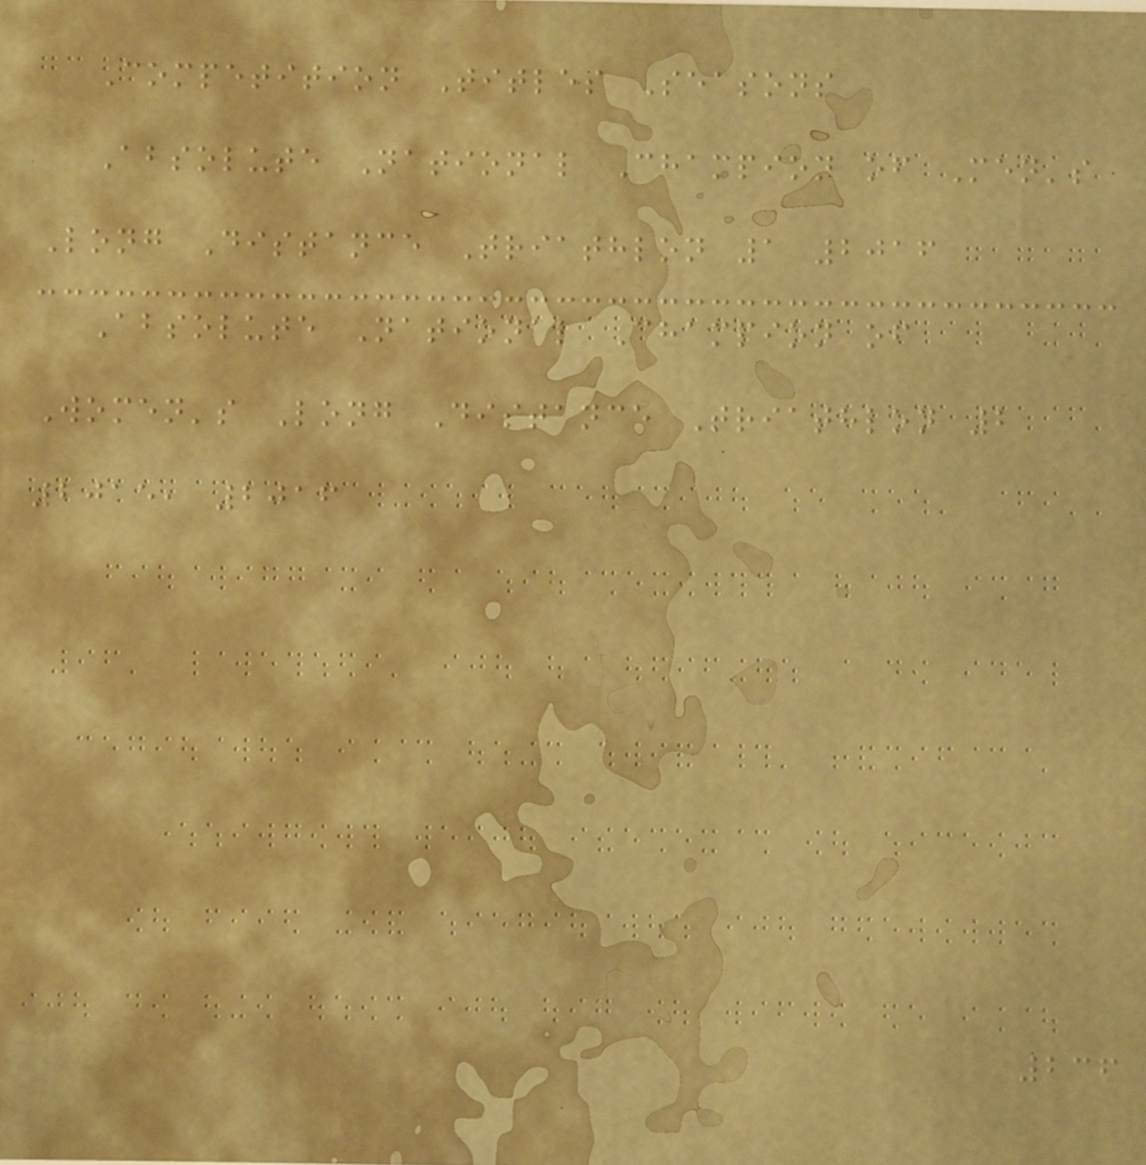Competition Titles Seasons
Absolute National Champion of Men's
Long Distance Triathlon 1 2016
Absolute National Champion of
Women's Long Distance Triathlon 2
2015, 2016
236
